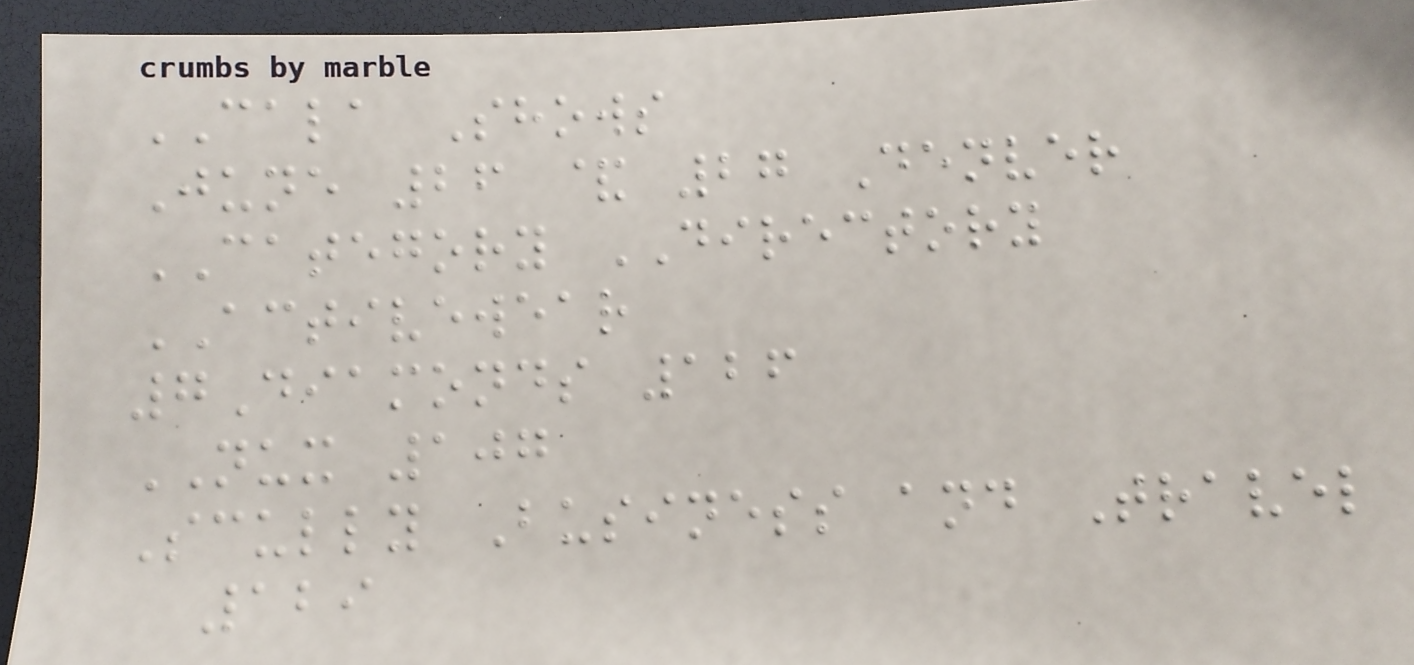CALA Shows
June 26 & 27 Denver
CATEGORY DIRECTORY
ACTIVEWEAR
7Diamonds 126
NUX 107
Scully Business and Travel
129
